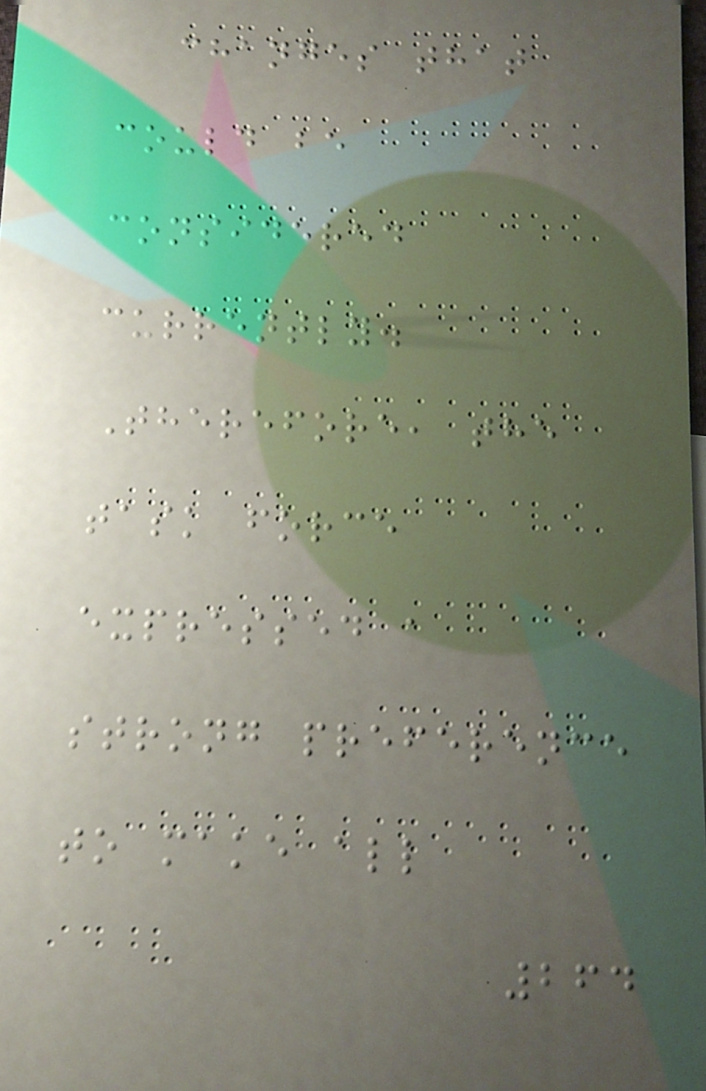changes that
could be
considered
currently.
Therefore, the
task force
expressed a
strong preference
to make all
264
